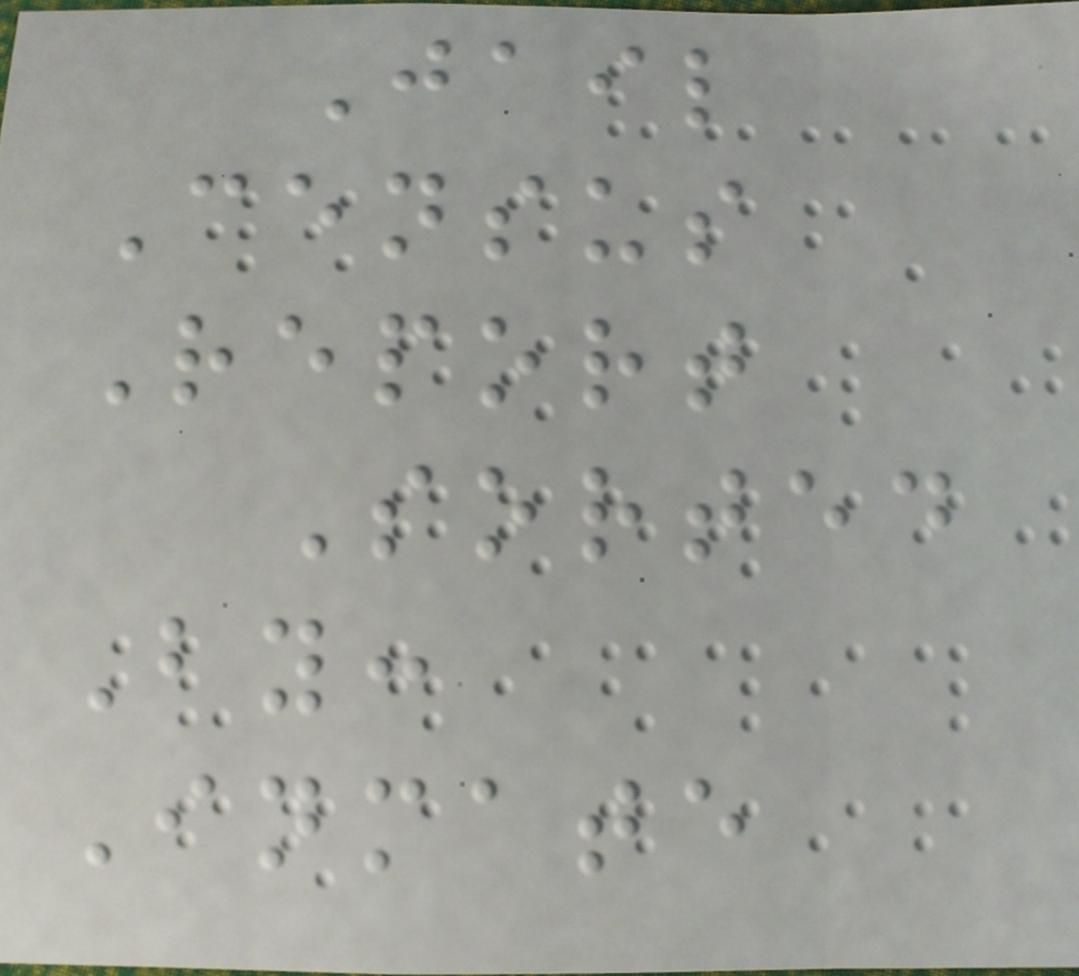Jail
Census
Report
Sorted
By:
Inmate
